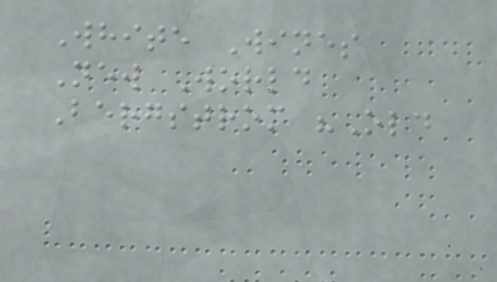White Wines
New World
Bergstrom "Old
